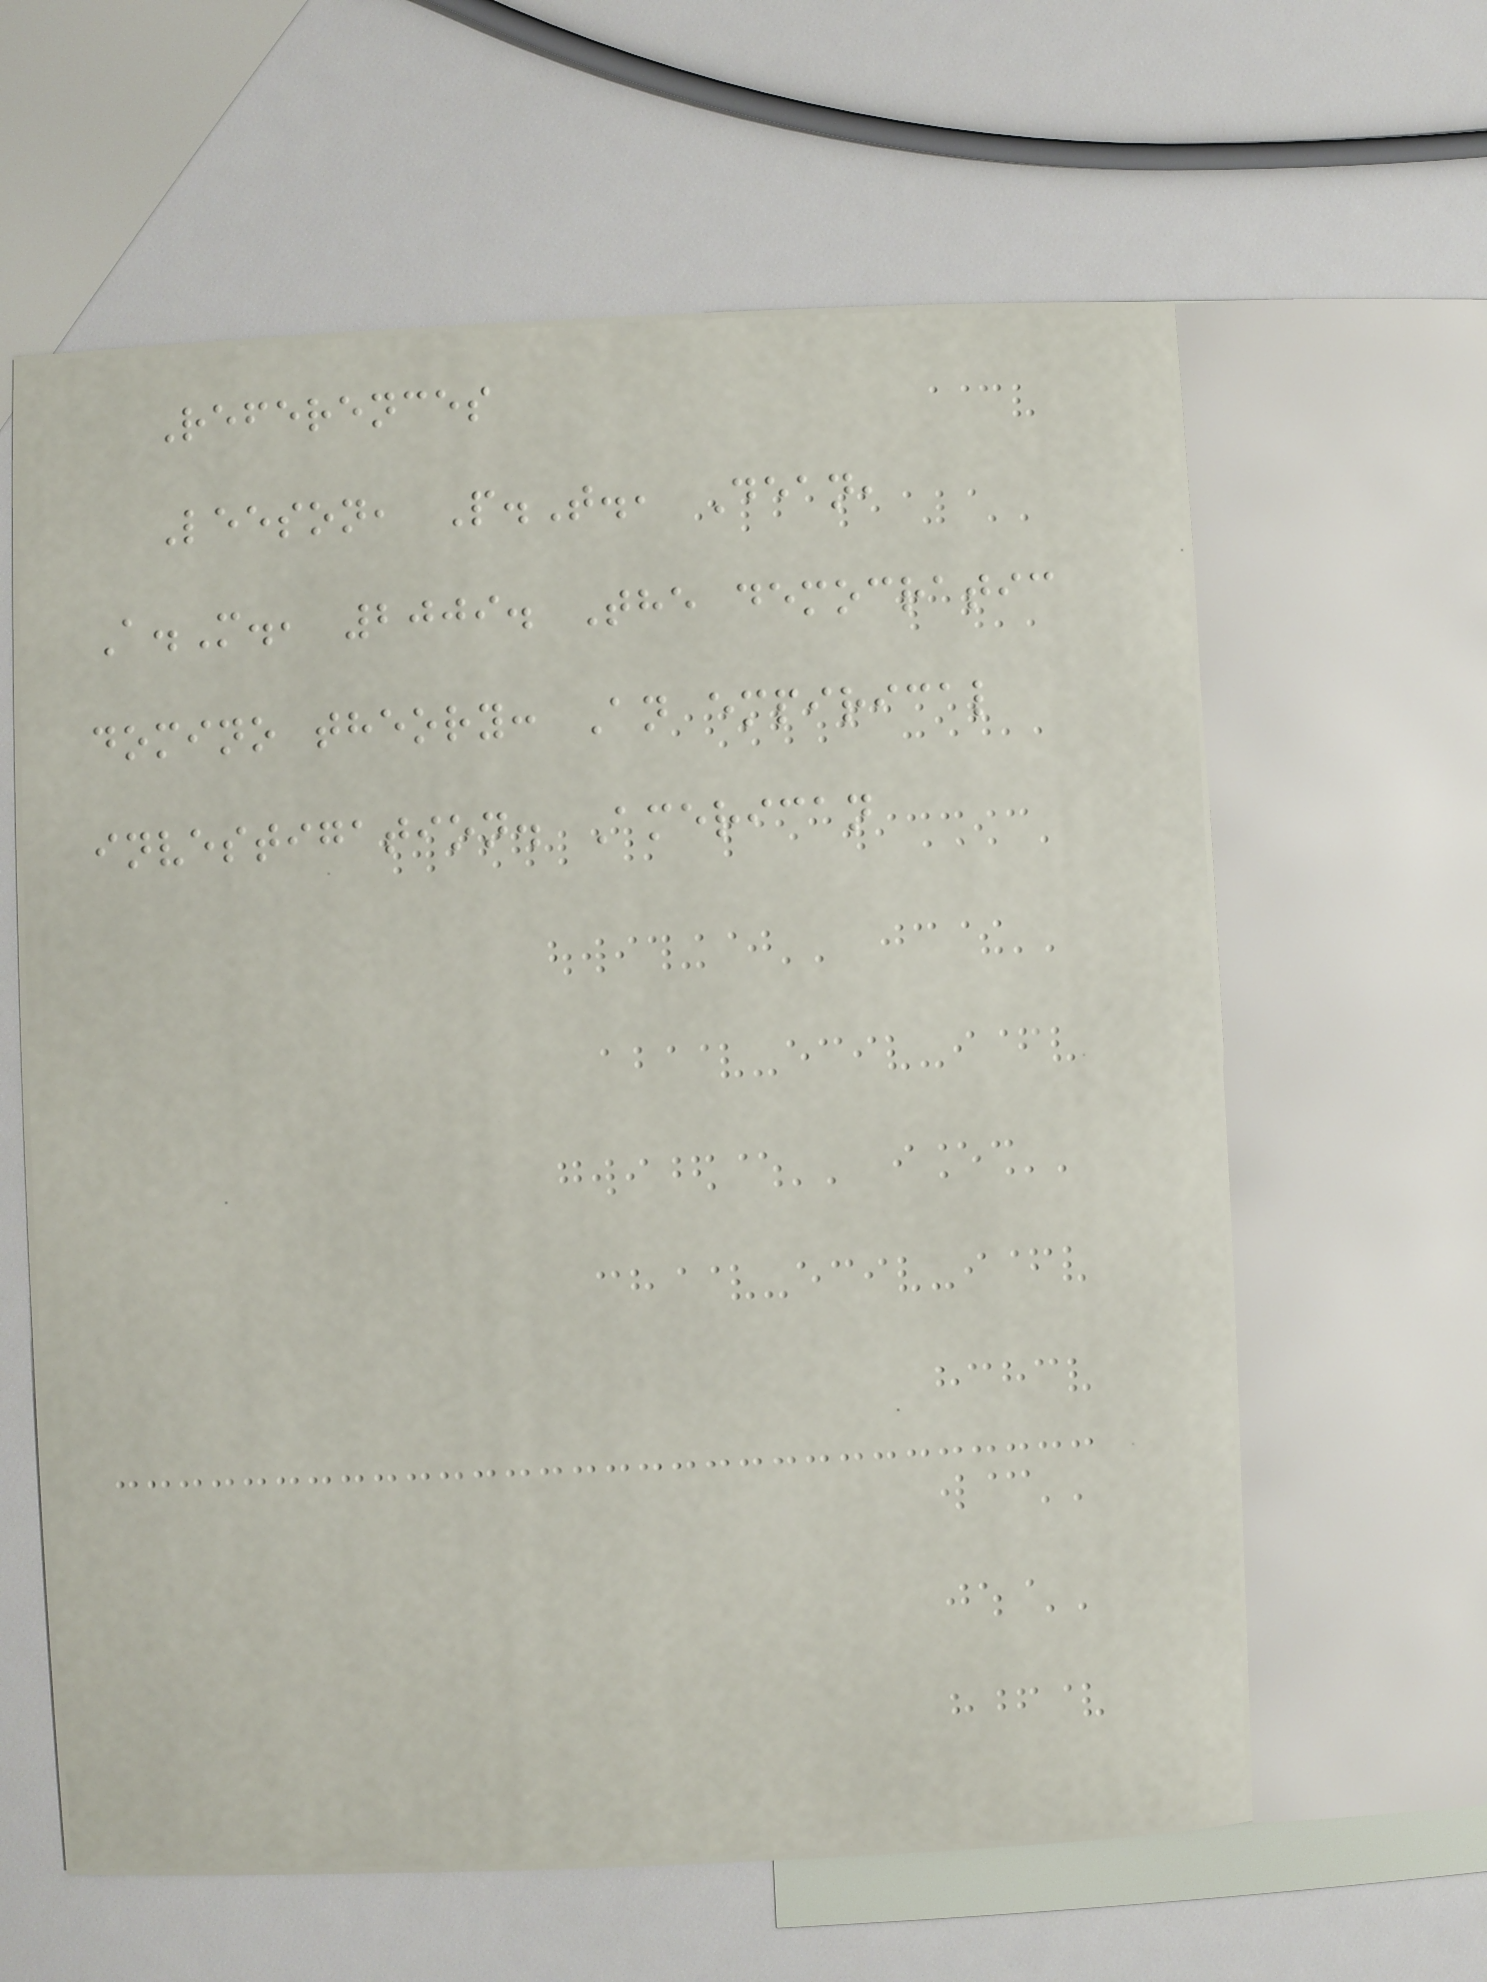References
Leeson, P.T., Dean,
A.M., 2009. The democratic
domino theory: An empirical
investigation. American
